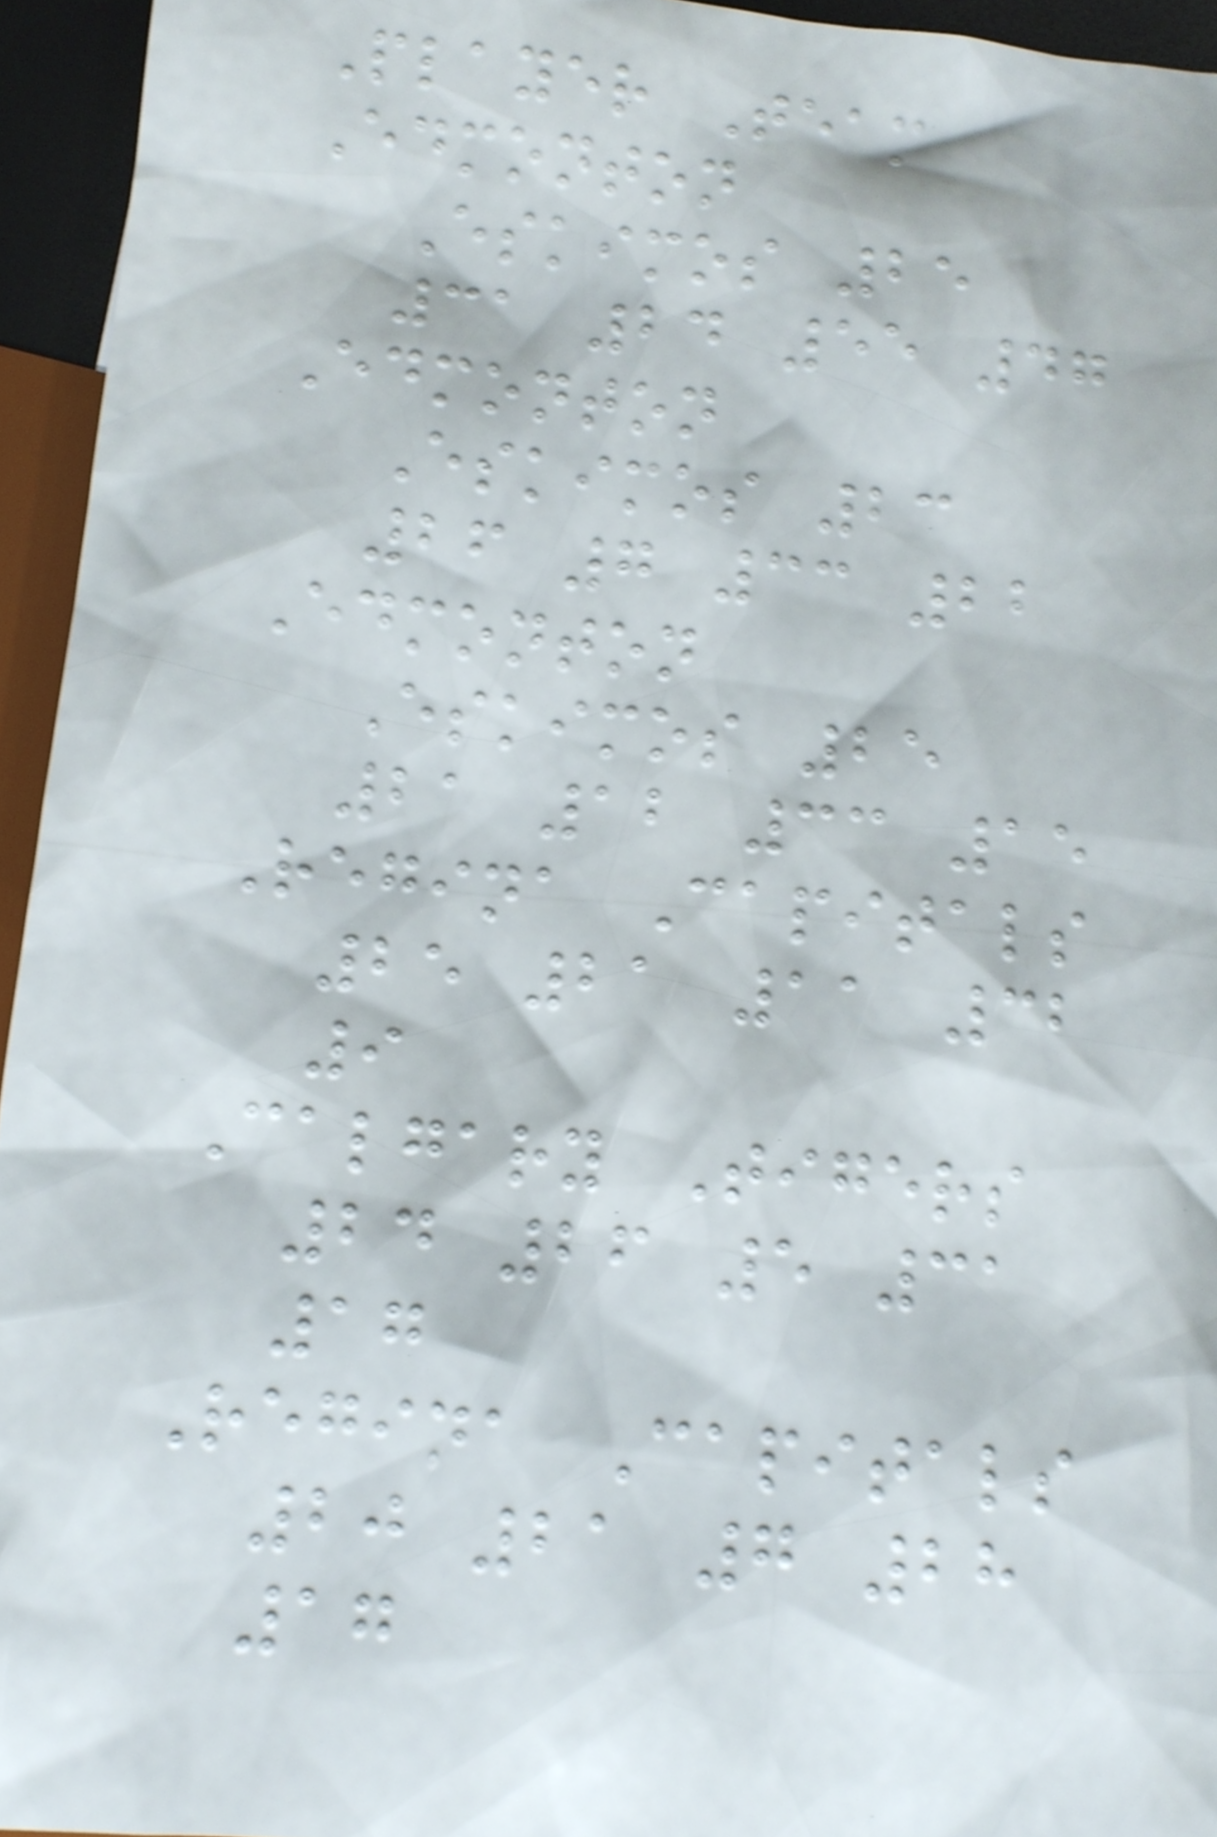Player Team
Edmonton
Eskimos 25
31 24 55 47
Edmonton
Eskimos 23
26 7 33 22
Edmonton
Eskimos 25
21 12 33 15
Regina Capitals
25 21 11 32
9
Calgary Tigers
24 26 5 31
17
Regina Capitals
20 21 7 28
17
